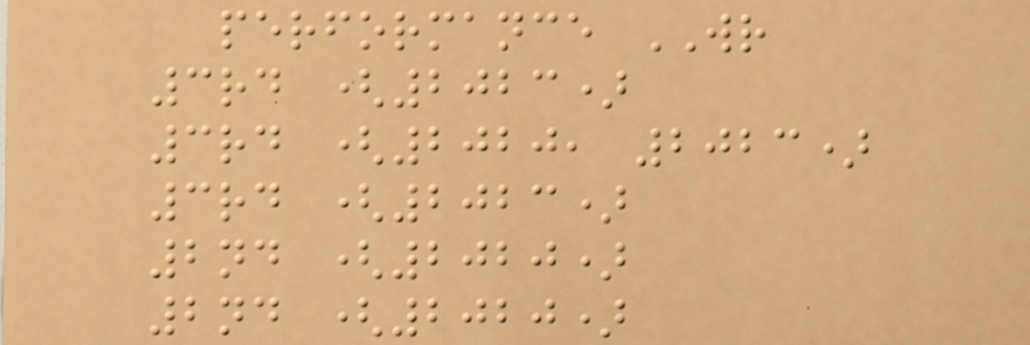performance WR
3rd (2023)
3rd (2020, 2023)
3rd (2023)
2nd (2020)
2nd (2020)
